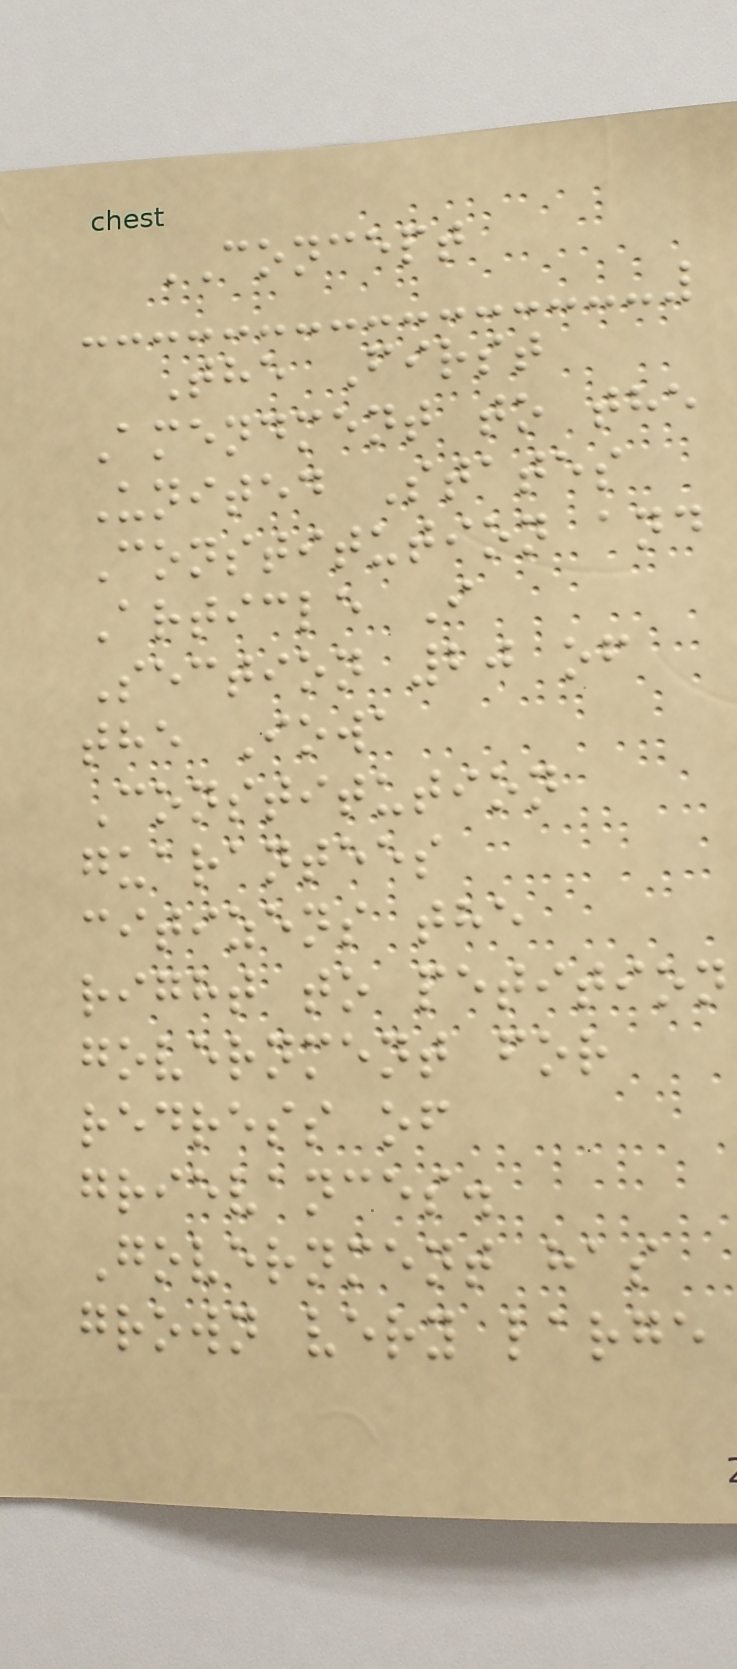CONCEPT
The First
Amendment to the
United States
Constitution and
Article I
Section 20 of
the Iowa
Constitution
guarantees
citizens the
right to petition
government for
redress of
grievances.
Government has
grown very large
